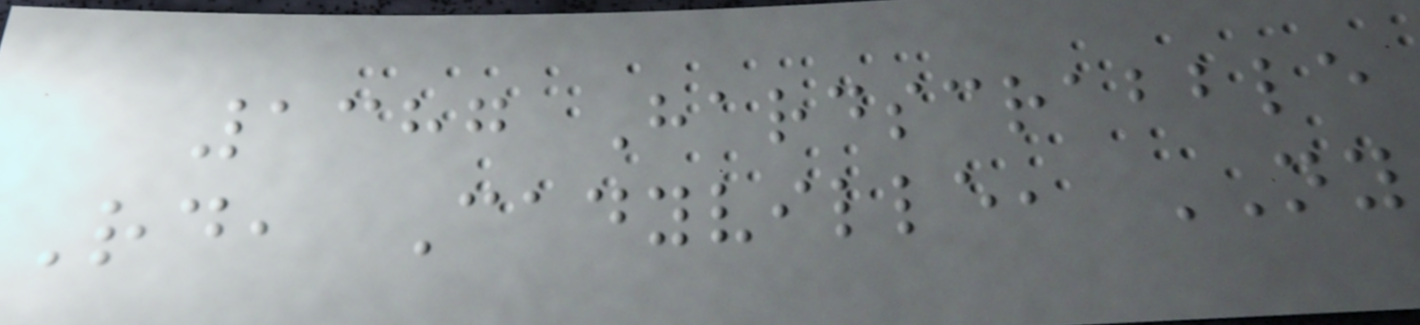1387 Hardscrabble
Rd, Cadyville, NY
